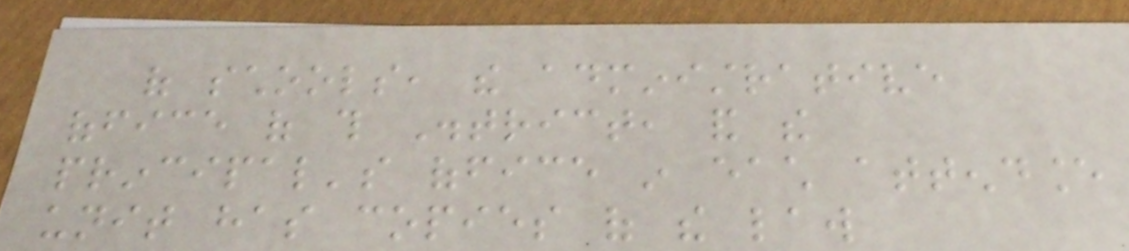of schools, the administrative
office of this District, and the
principal's office in each attendance
unit has copies of the law
